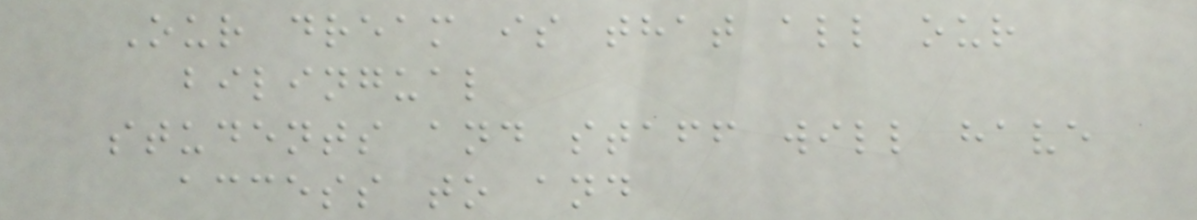Our dream is that all our
bilingual
students and staff will have
access to and
